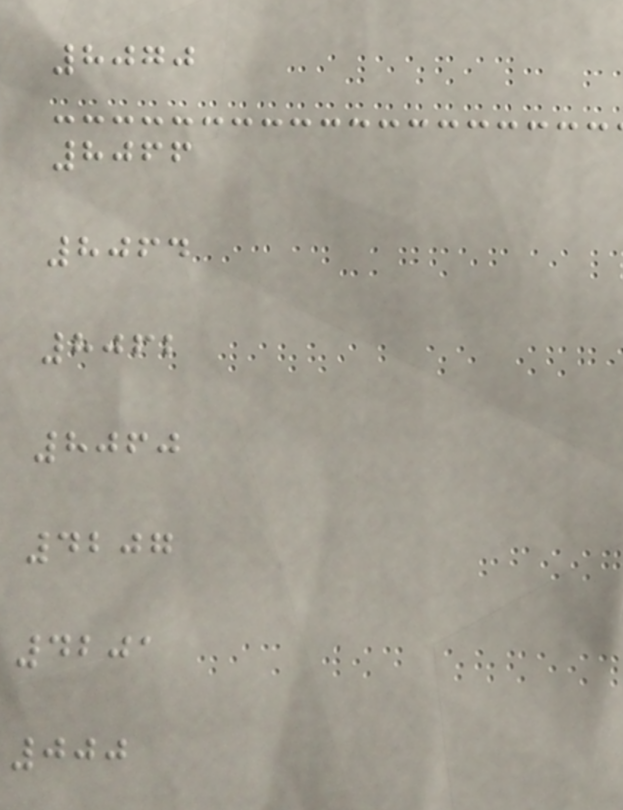8070
8066
8064
8062
8060
4207
4201
000
